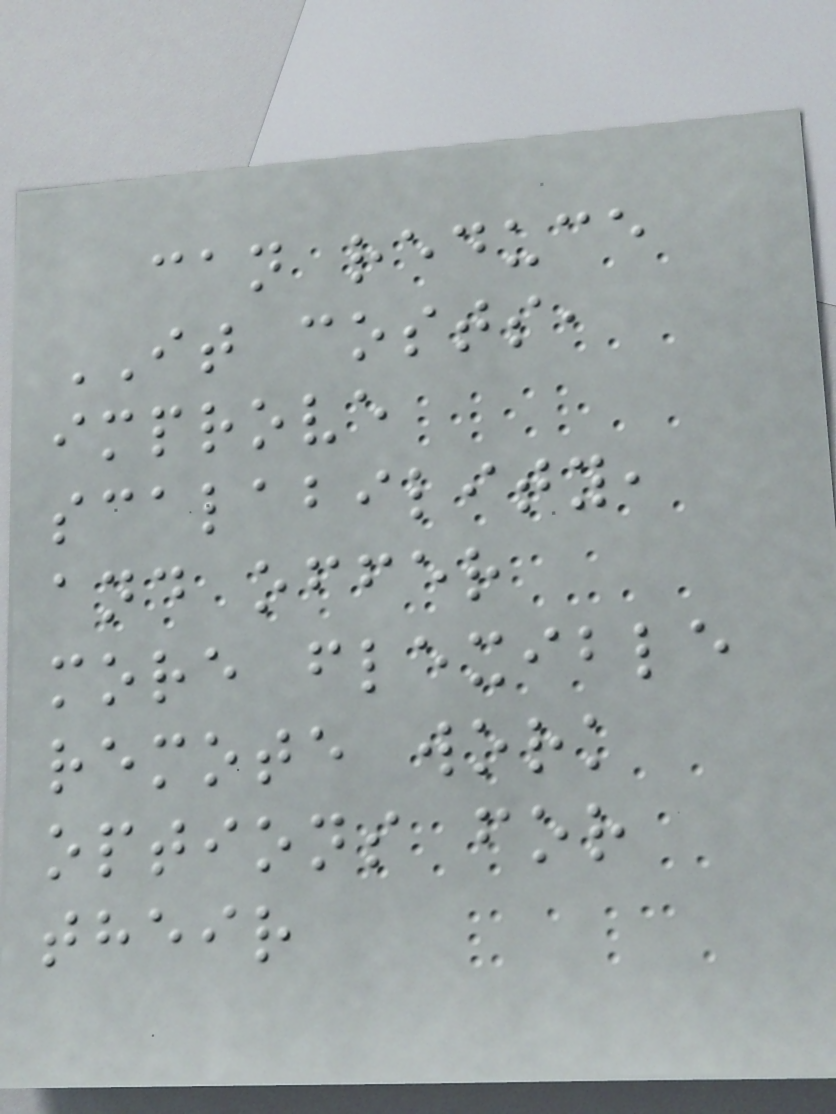can reduce
IT costs,
improve
scalability,
and offer
more flexible
remote work
options for
their
